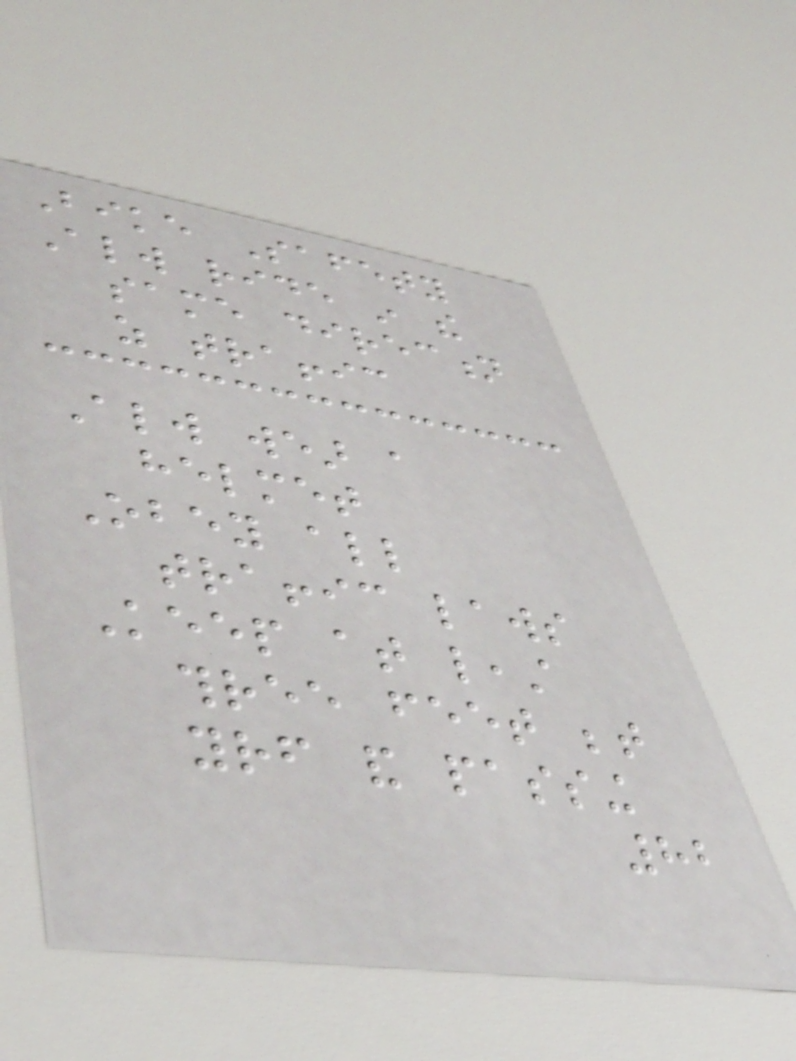Bike Safety
Always ride in the
same direction
as traffic
Always wear a
helmet
Obey all
traffic laws
Keep at least
three feet between
yourself and passing
82
